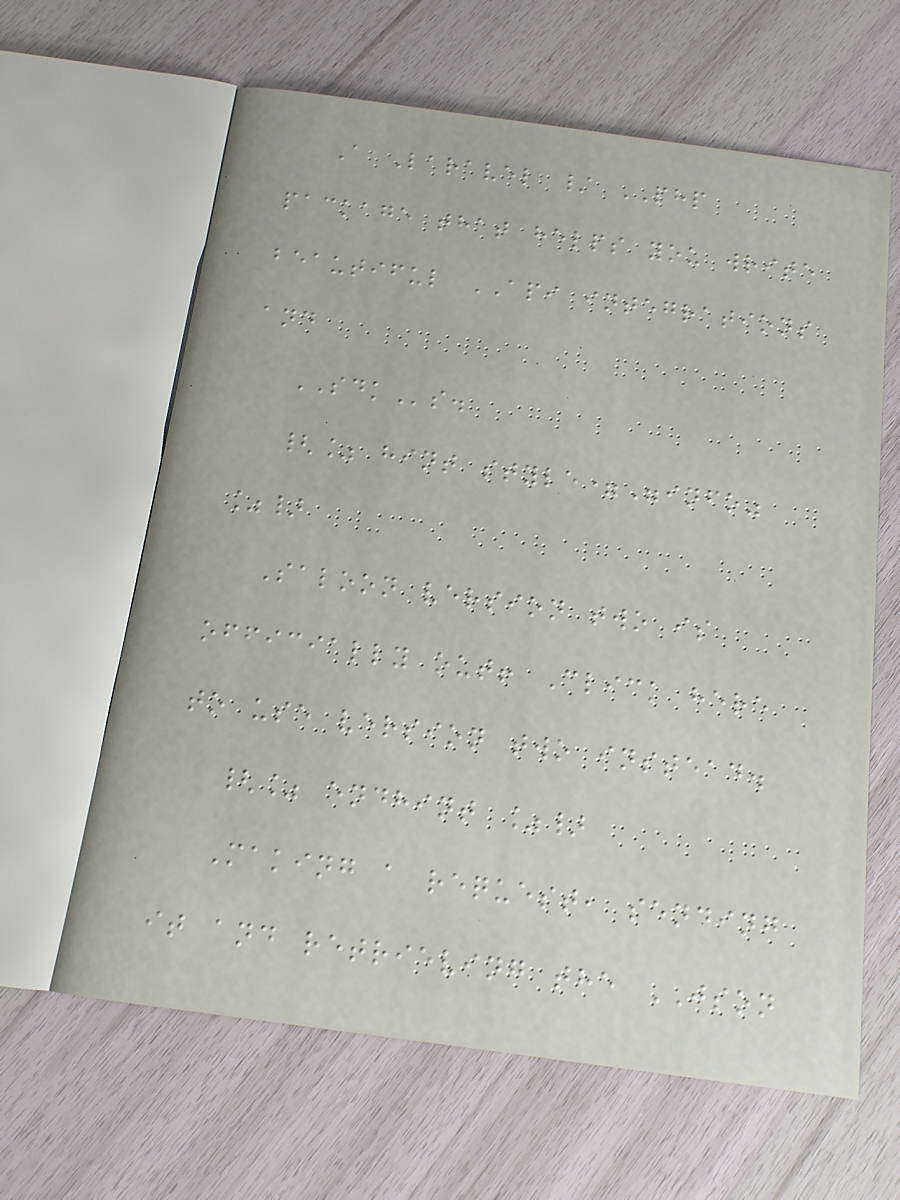A Laravel / PHP
package that helps you write
beautiful API integrations
and
SDKs.
{% hint style="info"
%}
Saloon version two is
officially out! Click here
to use version two instead.
{% endhint %}
Making a request, sending
it and retrieving the JSON
